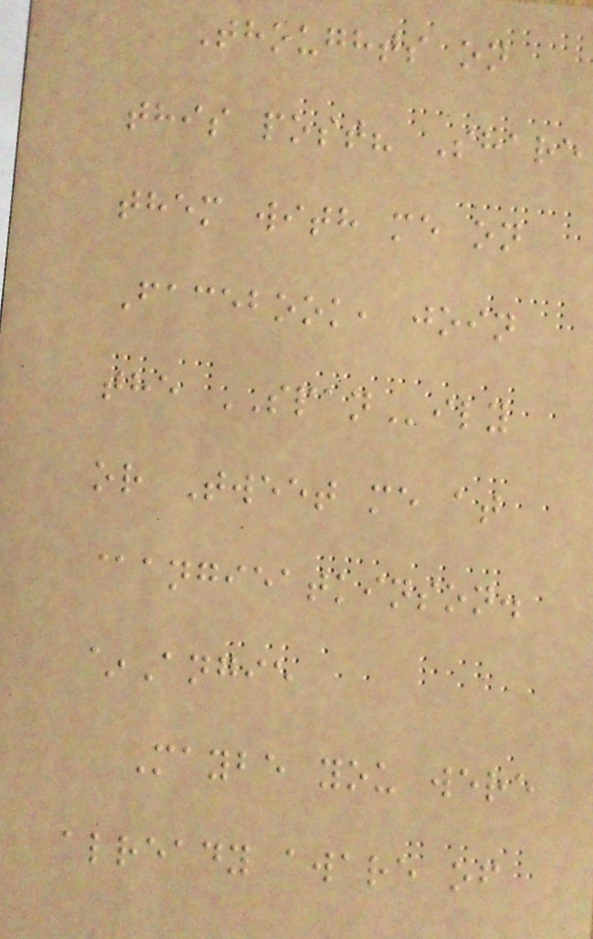Thoughts on
this post? Share
them with me on
Facebook, join
the SPANily
or Tweet me at
@angieatkinson.
~Angie
Maybe you were
already aware of
